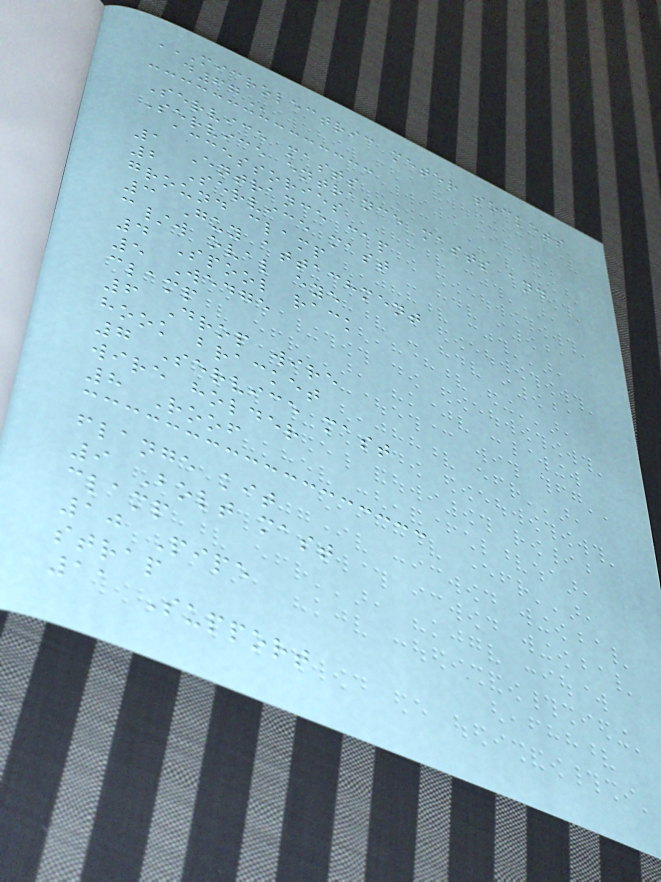MICROLECTRIC METER SOCKETS
D67
Service masts
Service entrance masts and
accessories
1 Entrance cap
2 Service mast
ground clamp
3 Guy attachment
c/w oval eye
4 Spool rack
5 Wedge
clamp
6 Drop wire
hook bracket
7 Service mast
wire holder
8 Roof
flange kit
9 Bolt mast
clamp
10 Pipe
strap
11 Support
